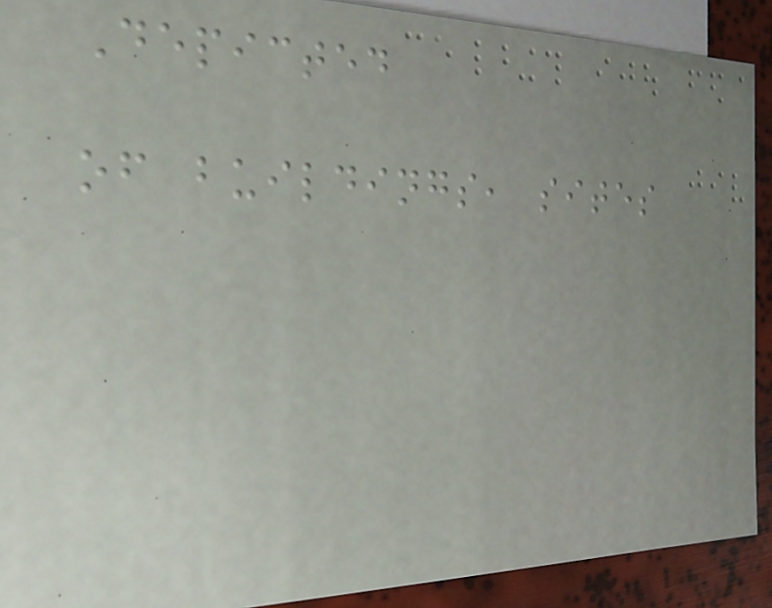Depicted
of buildings, sites
